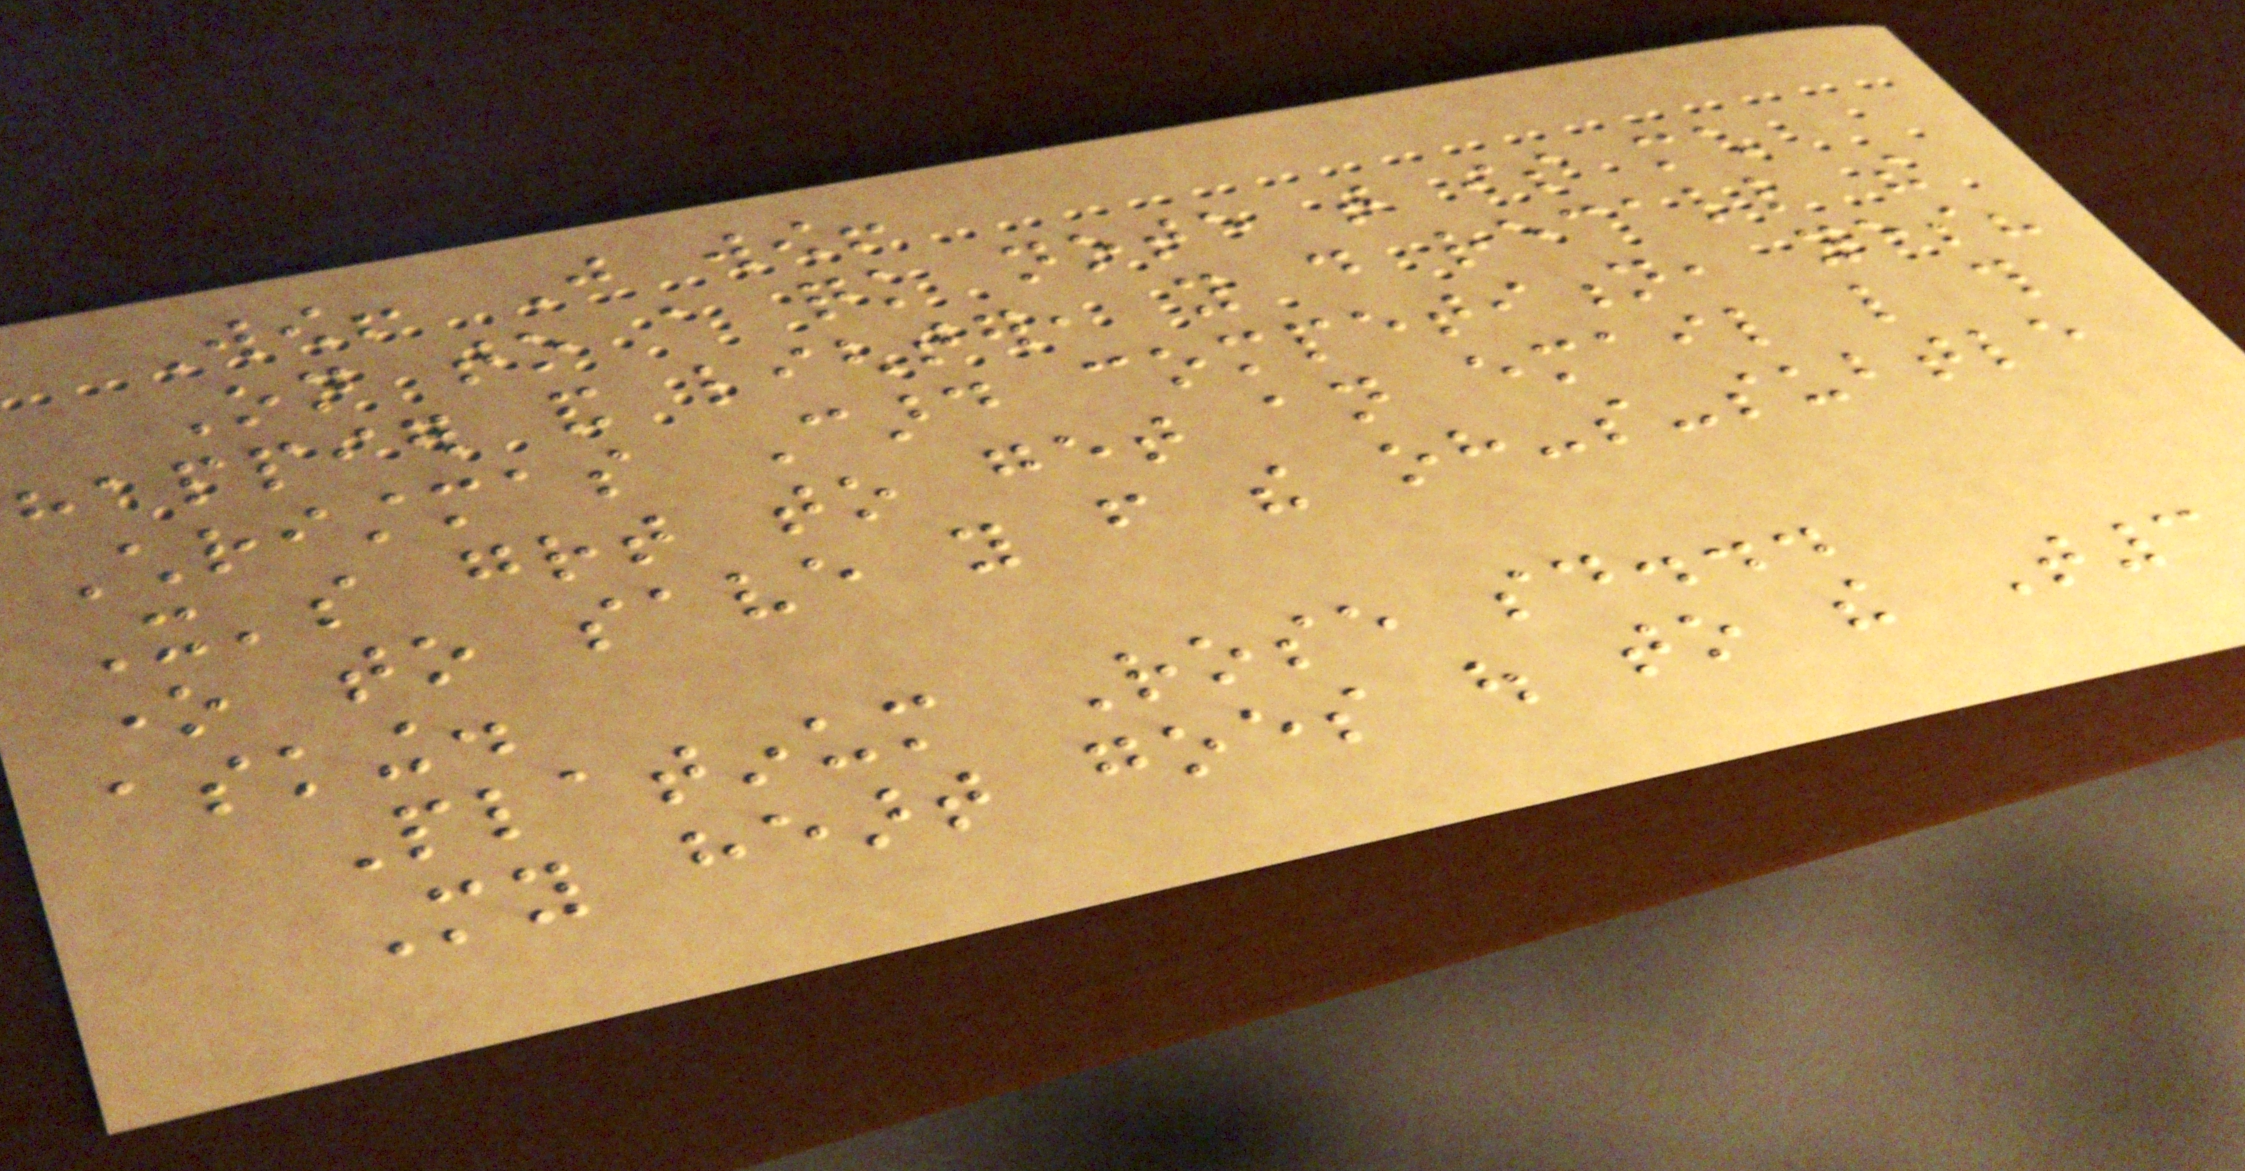Wow! Just wow!
On to a quick note that is much
happier and lighter, you do recall the
Christmas Card competition, yes?
It's great to get an email like this
one to save you from the oh-so-subtle
asking.
Platinum Rose said...
My heart goes out to the T3
